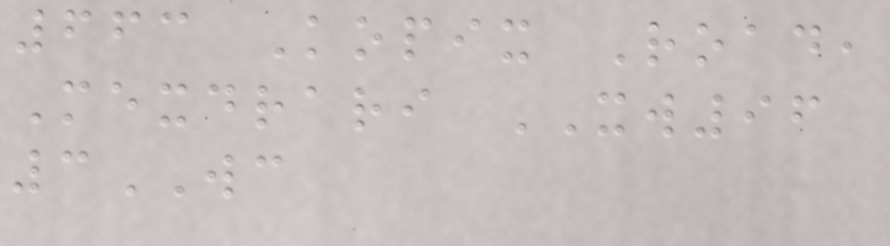663 Kopix Road,
Mexdrari XW96
3WC
